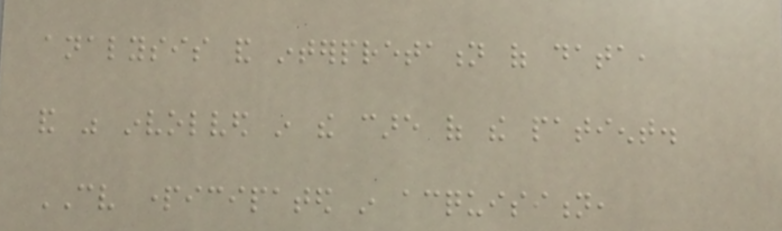analysis and interpretation of data,
and was involved in the care of the patient.
CV participated in acquisition,
